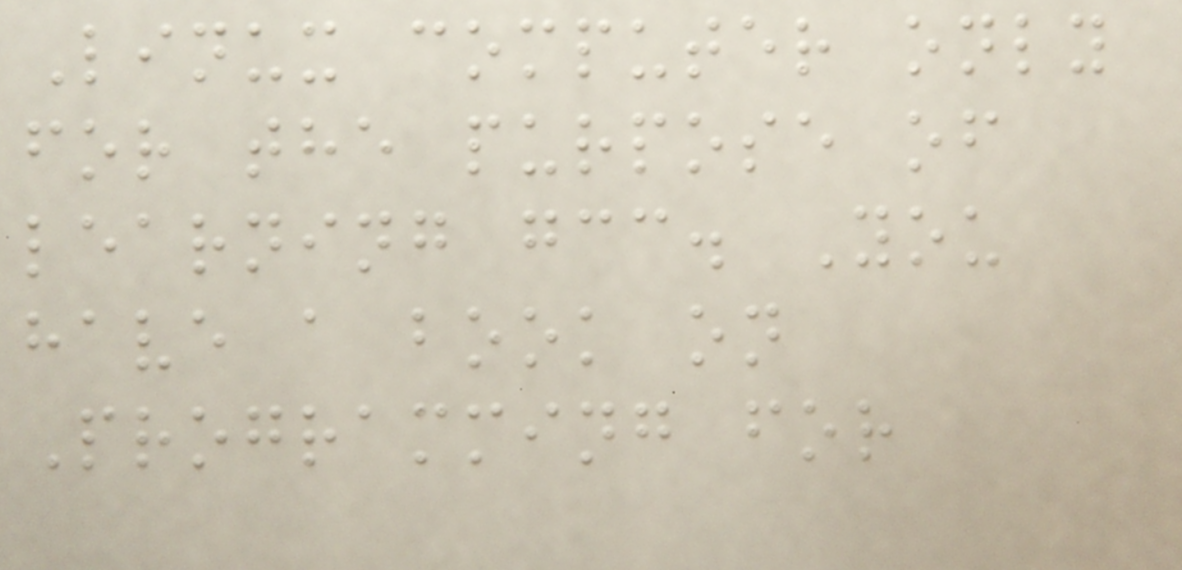Linux computer only
for the purpose of
learning gcc. You
have a book on
Programming for
